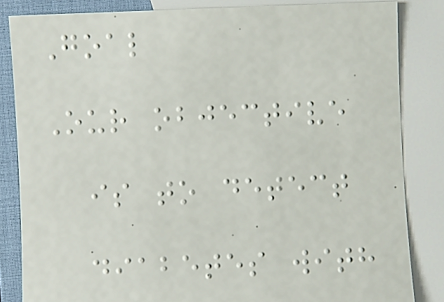Goal
Our objective
is to detect
diabetes with
